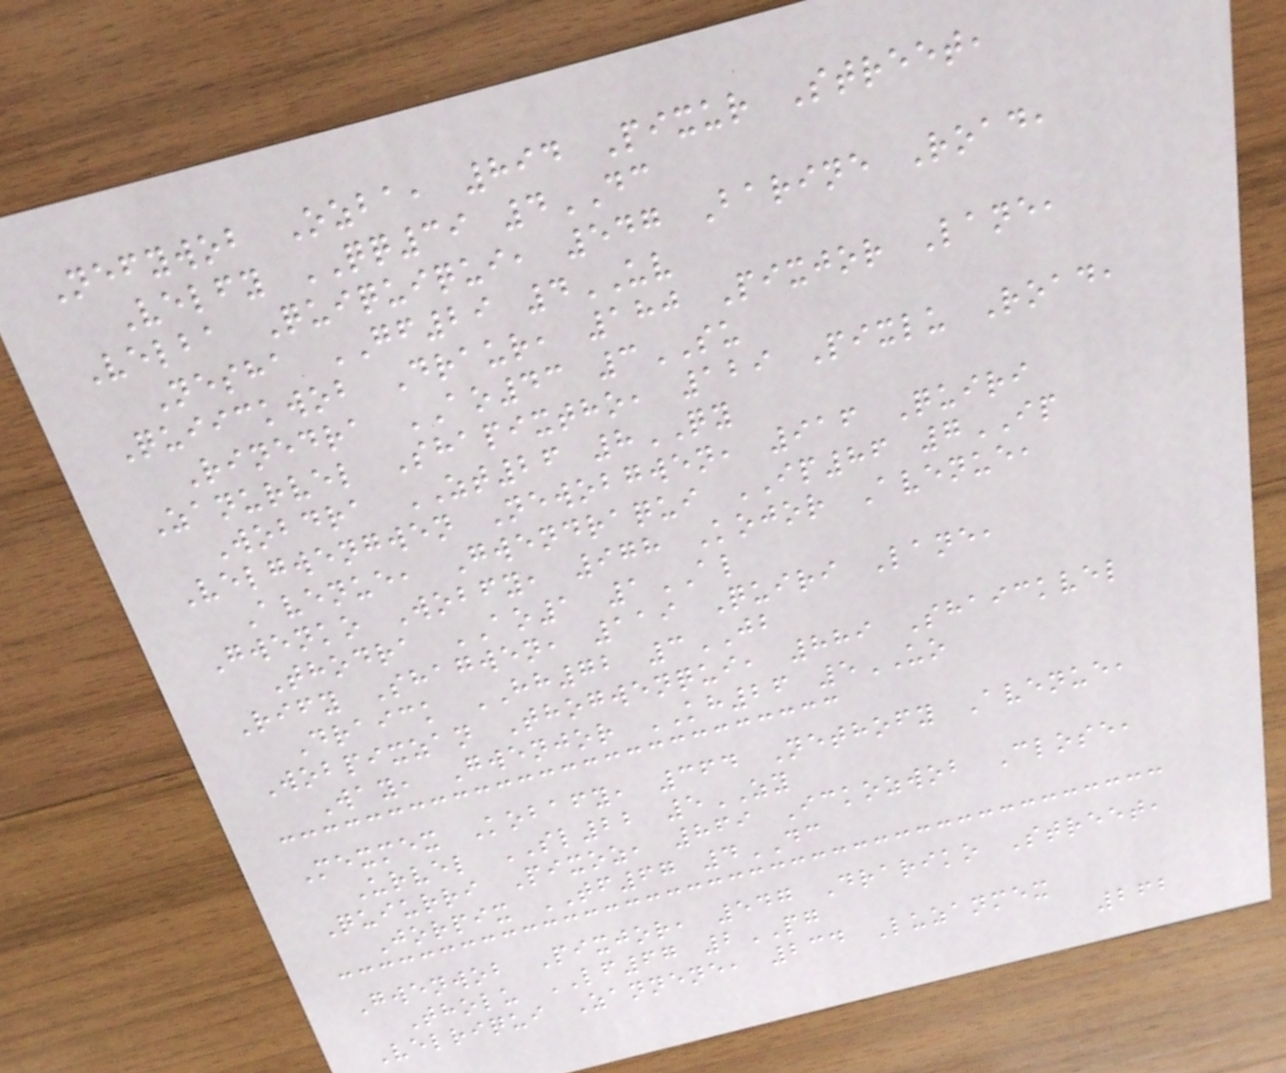Nefywob Ozba, 894 Pixur Street,
Velfy QQ39 4DC
Velba Quiquiqui, 547 Barine Road,
Nesha GF29 4UV
Quiickwob Draur, 180 Pixjor Lane,
Rinedra AO43 3SU
Zanurvel Shapixtho, 129 Pixlu Road,
Wobdra ZT26 8QY
Velgwengwen Newobgwen, 916 Quiri
Avenue, Gwendraqui IP86 7IP
Gwenko Wobfy, 978 Kojor Avenue,
Thodra AO1 1AL
Rify Shagwen, 119 Quiri Lane,
Draick HH72 3JB
Wobpixzan Thogwenqui, 889 Shaickvel
Way, Gwenjor KH26 5UO
Mexmex Kobafy, 364 Nethofy Avenue,
Urvel SL22 5ZY
Quiurri Pixoz, 869 Ickozwob Close,
Jorpix TF67 4DC
Gwenwob Pixjor, 547 Drariko Street,
Tholu LF67 2PG
Velriqui Zannene, 234 Luzanmex
262
